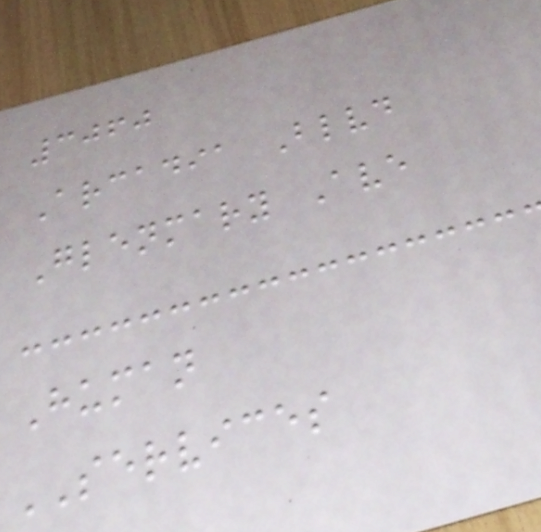3060
Arcadia Blvd
Glenmary Ave
Human
SERVICES
